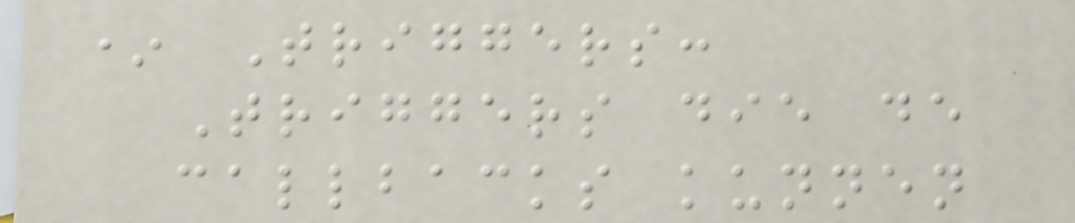* Triggers:
Triggers die de
callbacks kunnen
